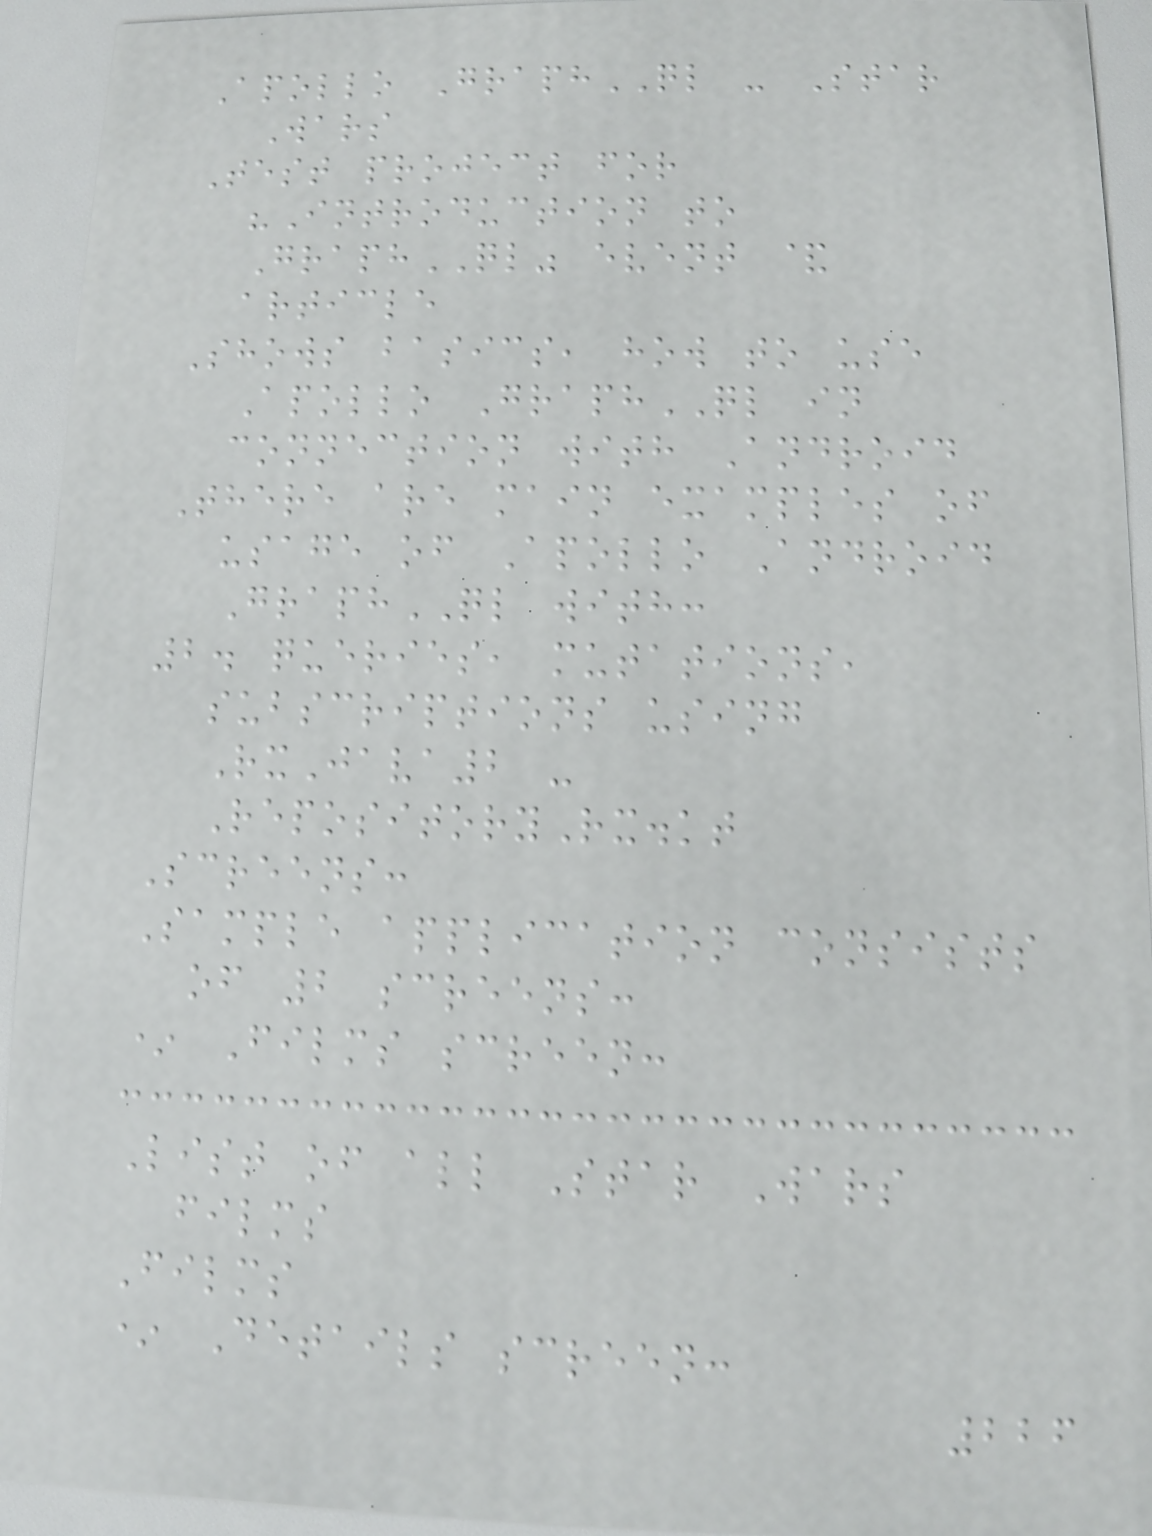Apollo GraphQL - Star
Wars
Test project for
"Introduction to
GraphQL" event &
article
Shows basics, how to use
Apollo GraphQL in
connection with Android
There are main examples of
usage of Apollo Android
GraphQL with:
2. queries, mutations,
subscriptions using
RxJava2 -
RepositoryRx.kt
Screens:
Sample application consists
of 2 screens:
* Films screen:
List of all Star Wars
films
Films
* Details screen:
226
